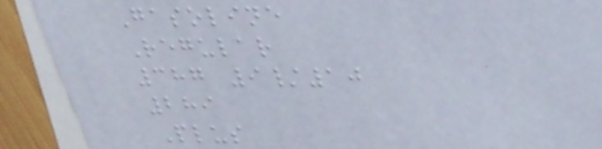Gasoline
Regular
387 9/10
289
Plus
